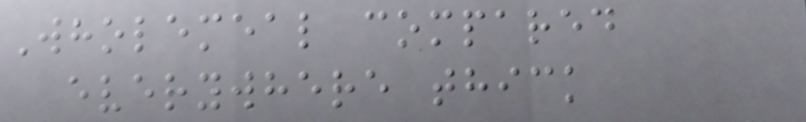Wholemeal compared
everywhere thick
